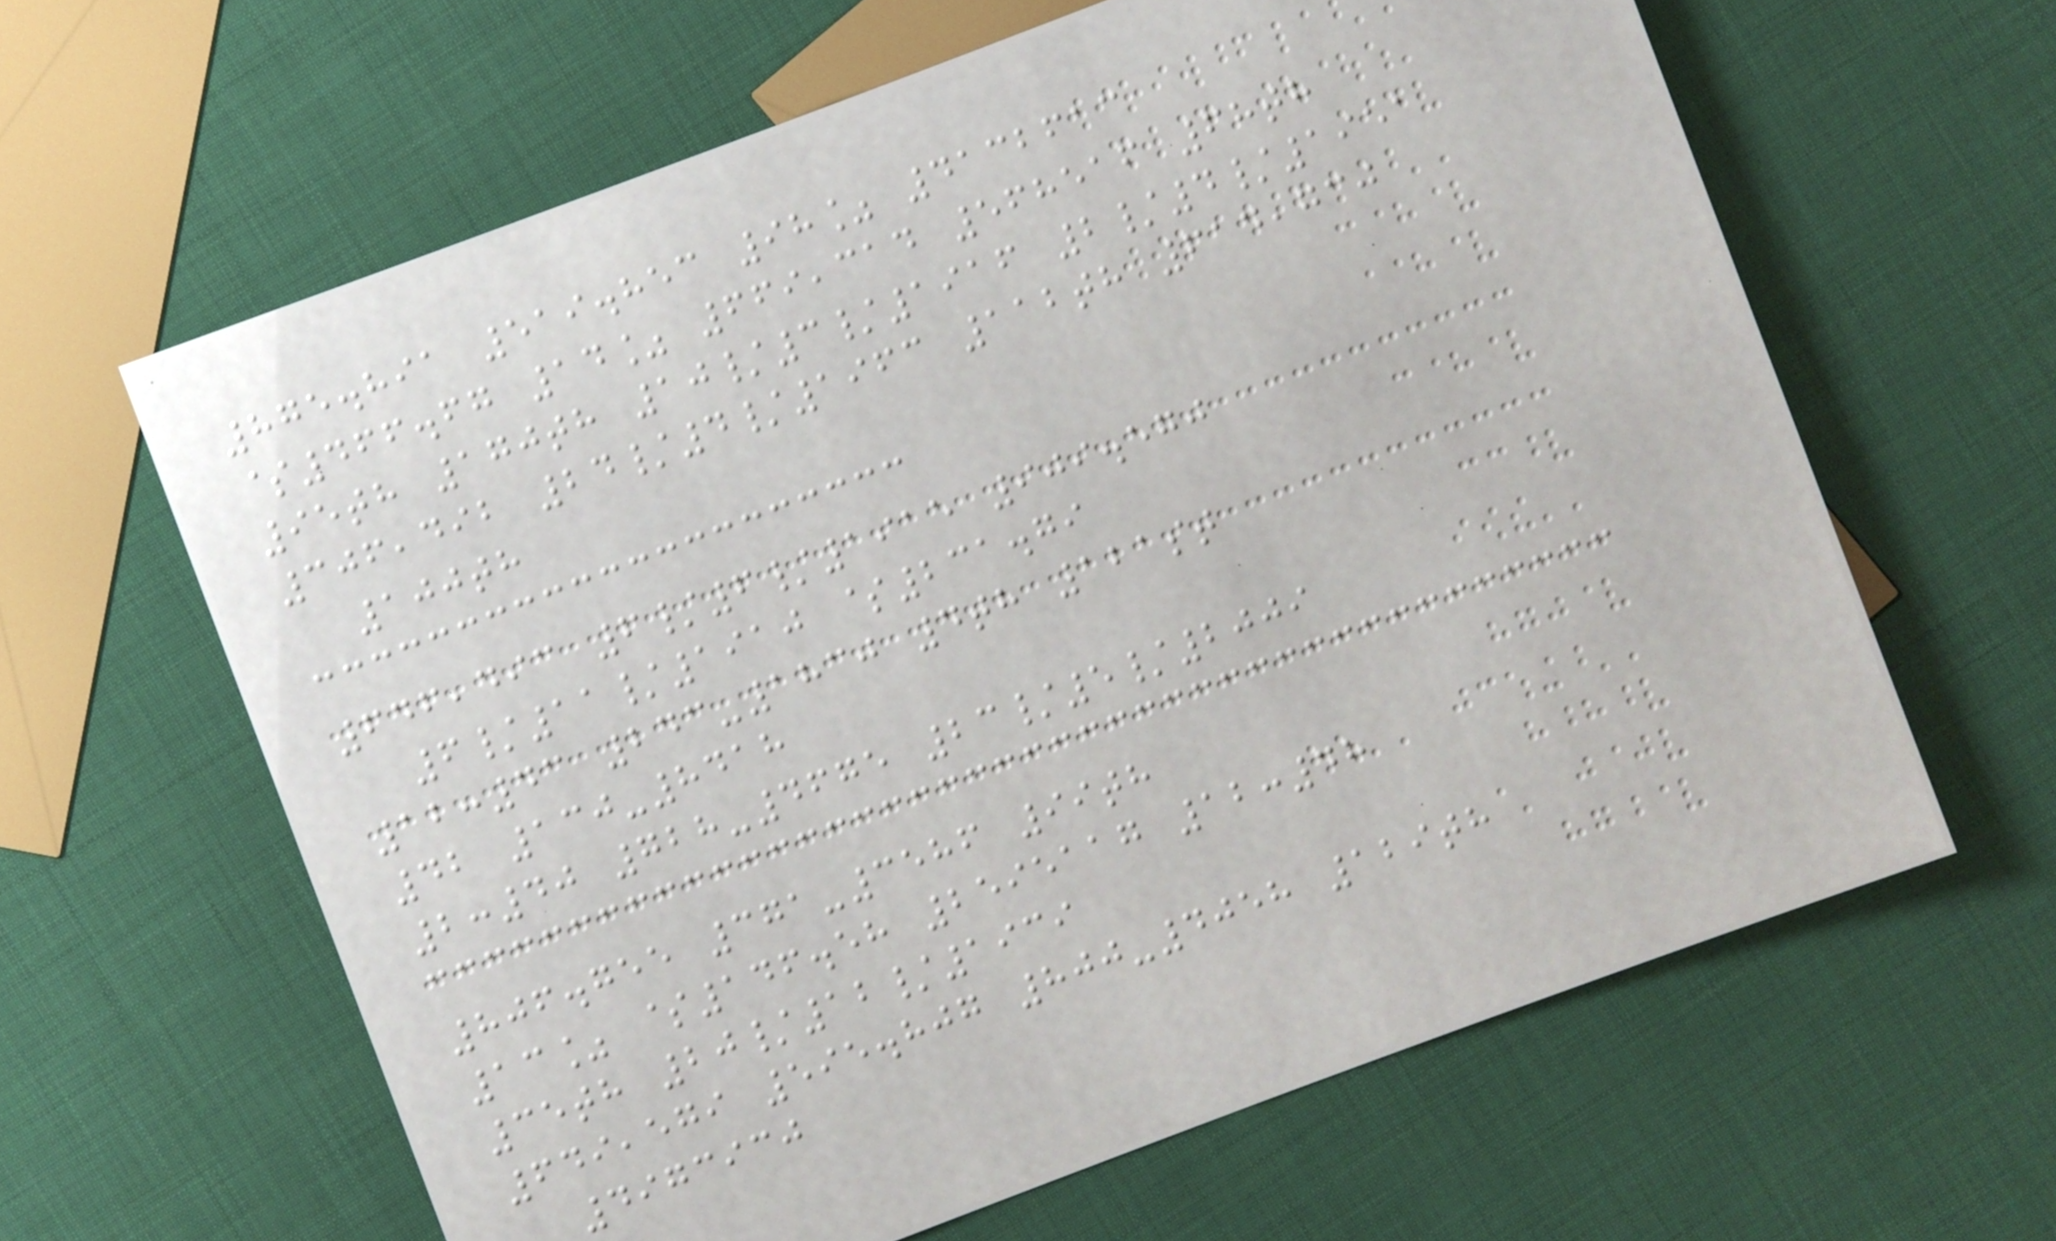875.891 519.853 98% 4132613
$466.67 14% 669,314 568516 68th
95th 170th 10/3/1916 2/4/1951
306,492 24/4/1963 112th 614,730
100th
646,493 6/6/1915 909.570
6/11/1910 $231.79
12:43 243-1830 4th 121st
42 130-8418
2:40 728-4675 23/5/2009
806.755 371-3586 99th
13% $146.58 2595117 12:48
35th 20/12/1939
649,579 595.807 800-4058 129th
4973930
